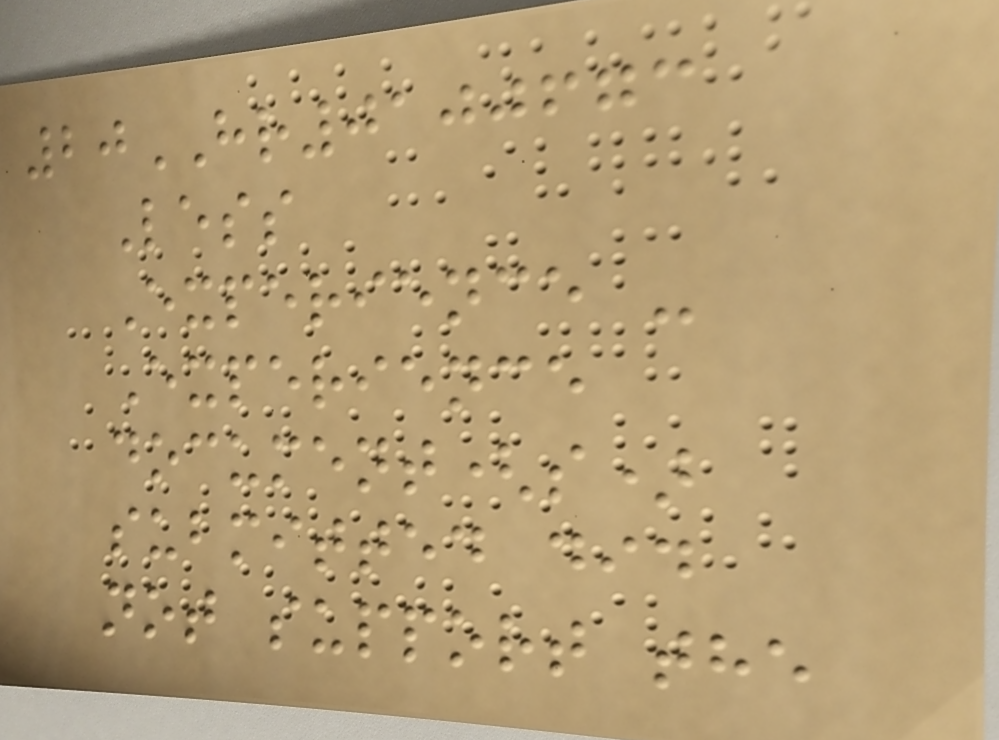20HR0100673
Less
Experience -
Experience
document(s)
submitted did
not support the
